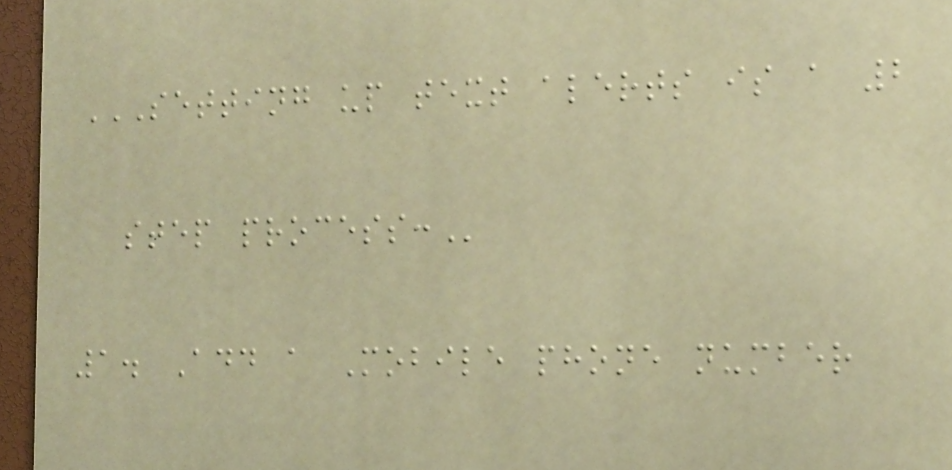SETTING UP TEXT ALERTS IS A 2
STEP PROCESS:
1. Add a Mobile phone number
